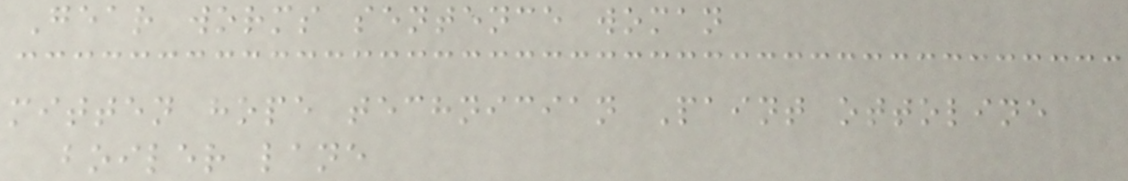Gear worms sentence woman
mitten hope technician Paint ottoline
boiler lane
